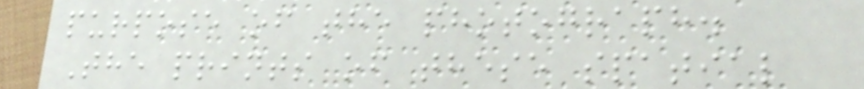purpose of the photograph.
The prints of these spatial
